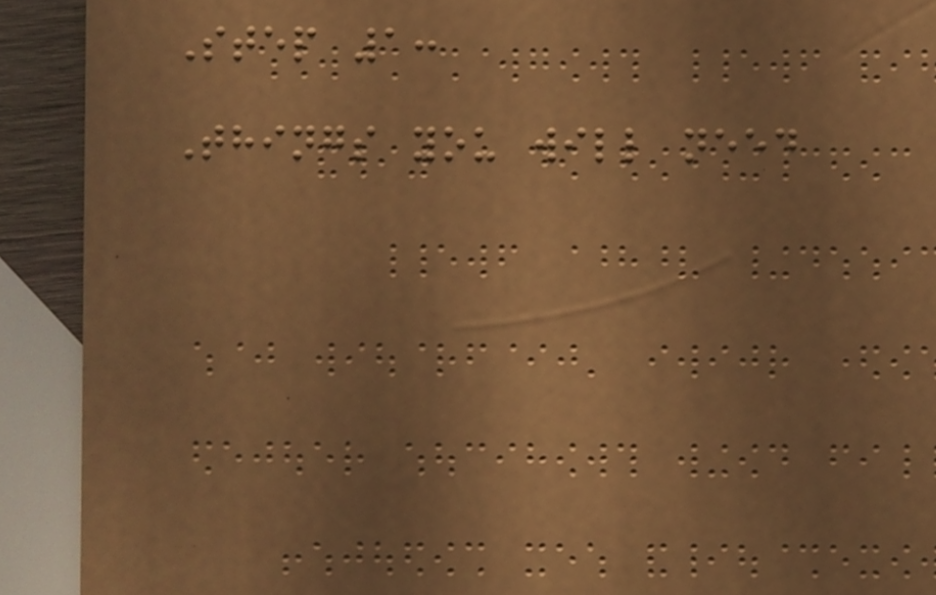Step 1:
Things you will need
